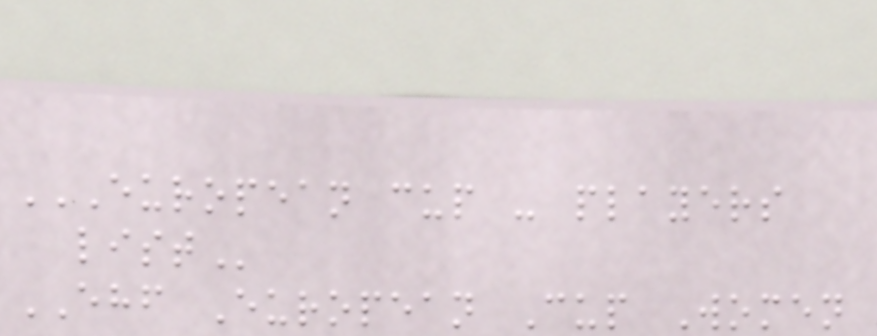EUROPEAN CUP - PLAYERS
LIST
EHF European Cup Women
